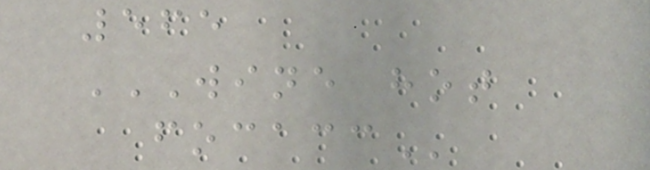565
WINE HOT
FOCACC
